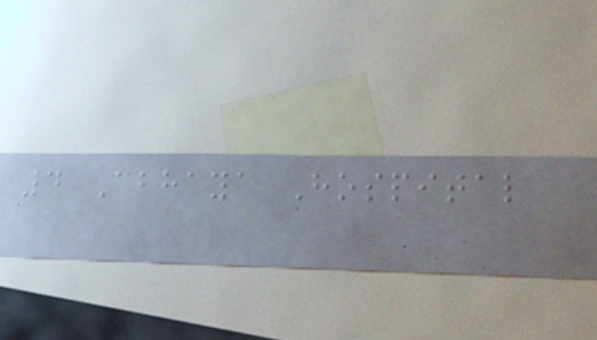4 Abhaya Hospital
